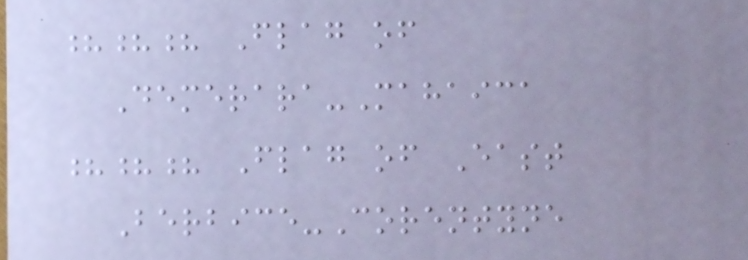??? Flag of
Demerara-Mahaica
??? Flag of East
Berbice-Corentyne
